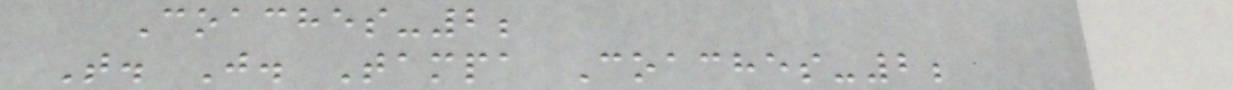Coaches-2;
T. J. Tampa Coaches-2;
